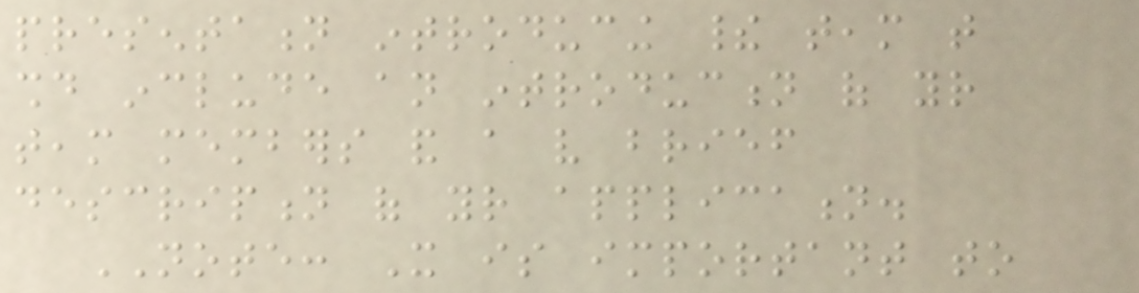presentation introducing their team that
should include an introduction of your
team members and a very brief
description of your application.
NOTE: It is important to
